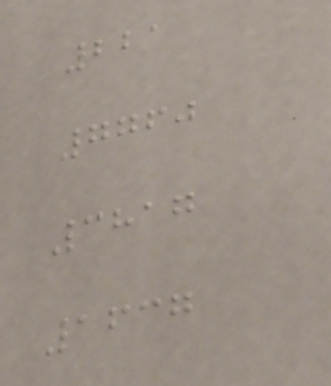221
7760
3817
1637
